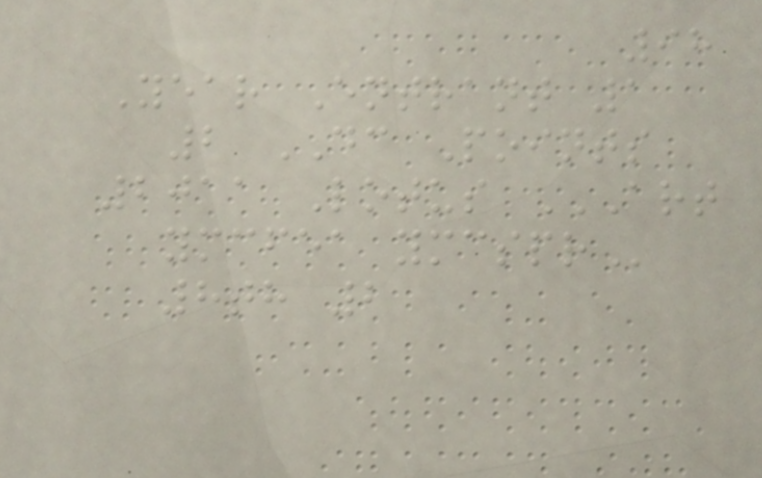98
Year Entrant 1
2 DC Points
2011 Lotus ART
YMCFEA YMCSPR
8th 2
